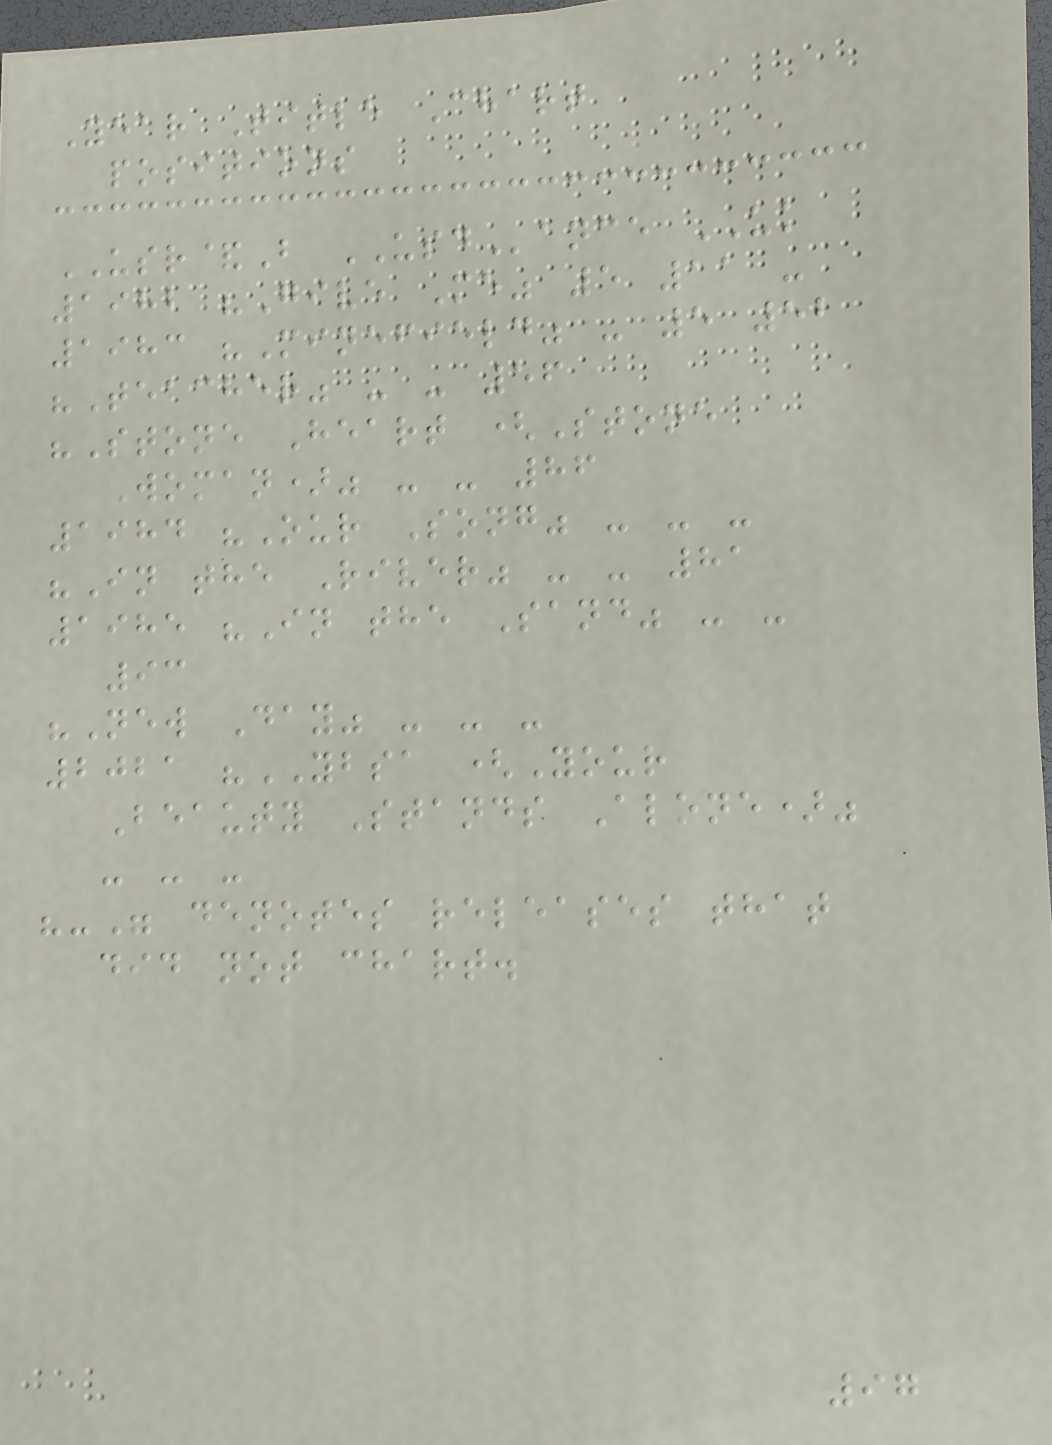Year Title Chart
positions
USR&B USDance UK
1982 "Give Me" 5 11 -
1983 "Minefield" - 5 52
"Teacher" - - 56
"Stone Heart (Stone
Woman)" - - 86
1984 "Our Song" - - -
"In the River" - - 81
1985 "In the Sand" - -
93
"New Day" - - -
2021 "YBSA (Your
Beauty Stands Alone)"
- - -
"-" denotes releases that
did not chart.
97
